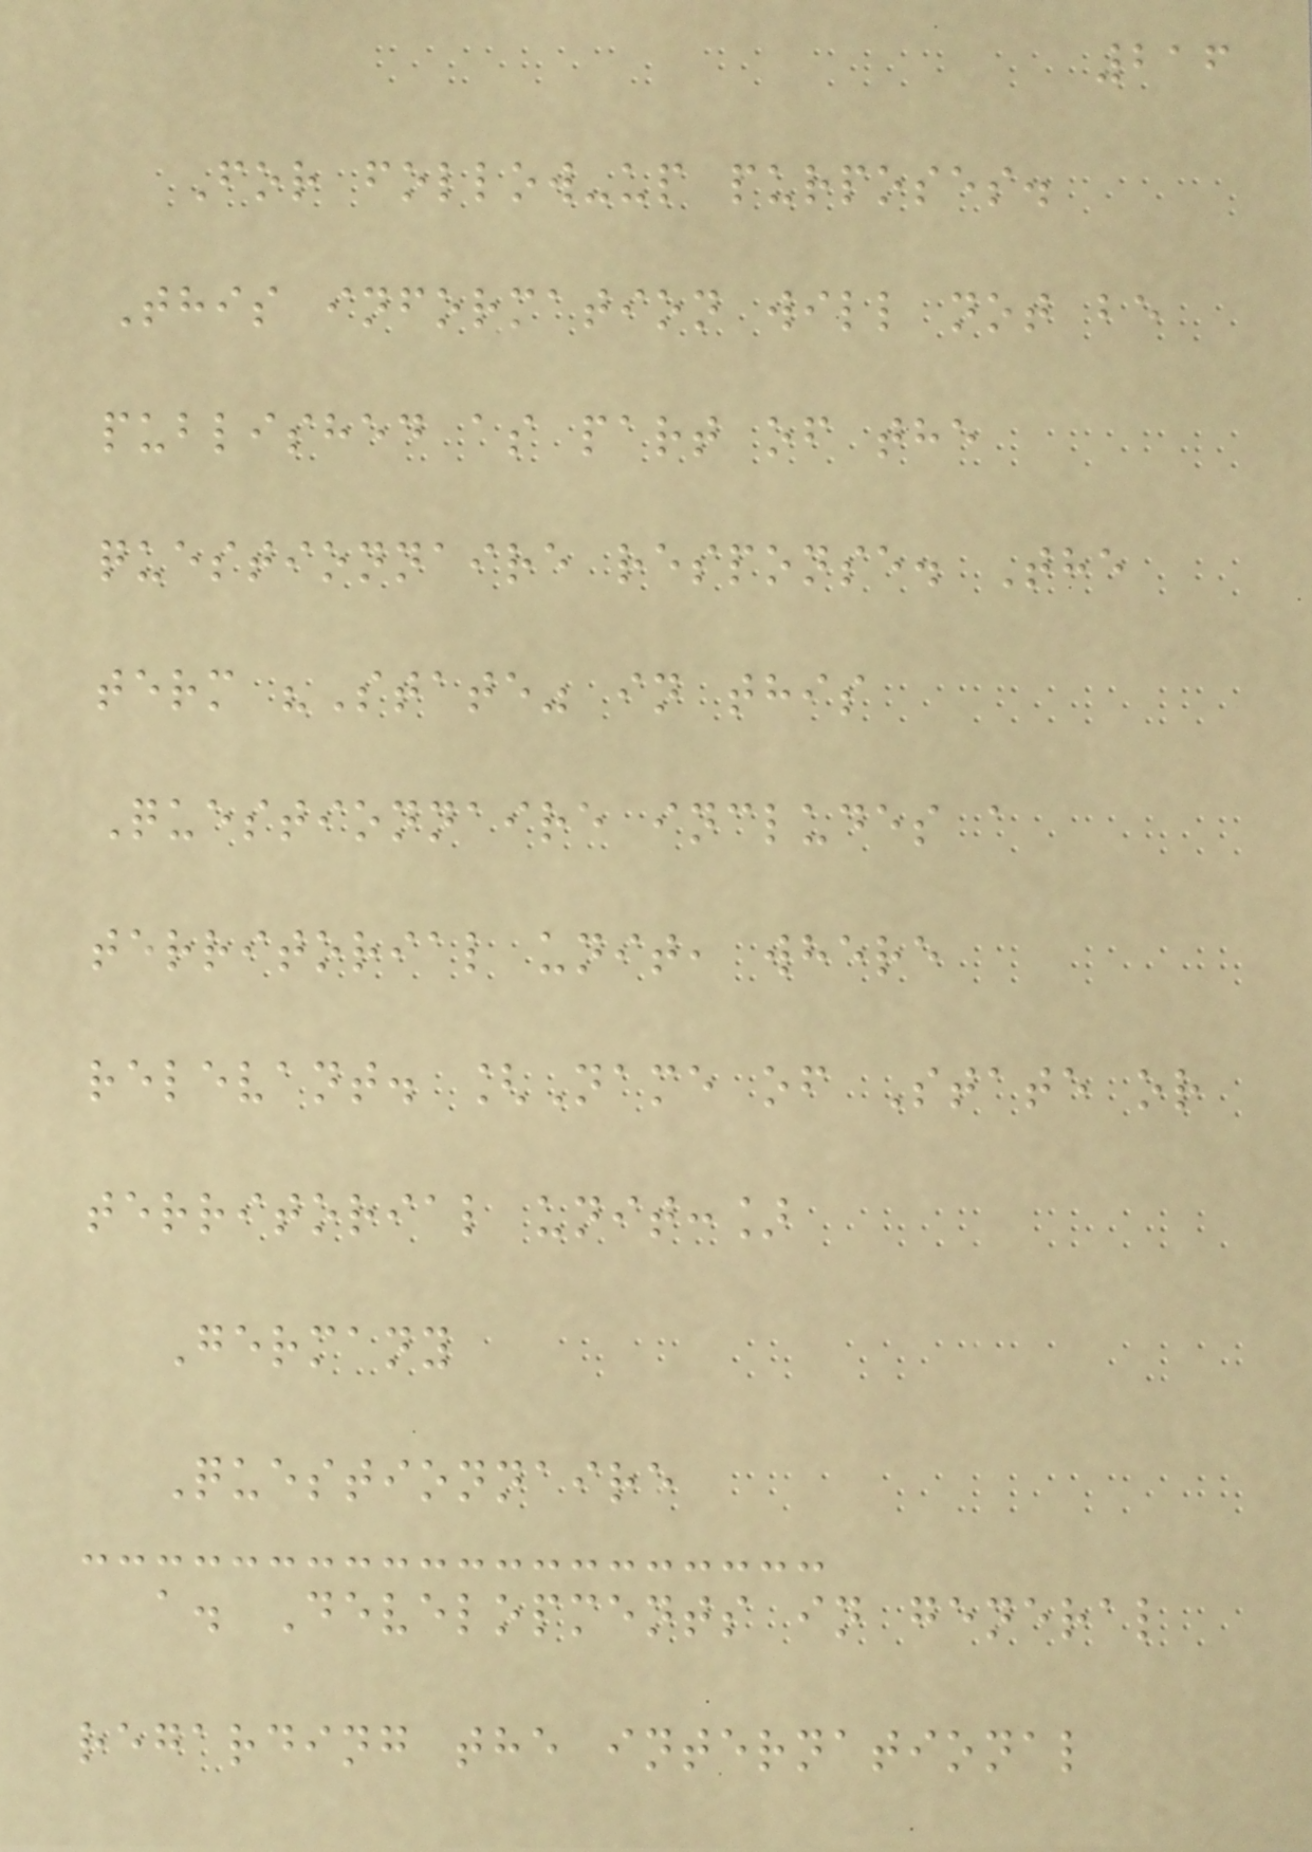216
For follow-up purposes.
This information will not be
published as part of the
questionnaire response. The
term "State" in this
Questionnaire includes a
territorial unit, where
relevant. [Name of State or
territorial unit:]
Germany
Questionnaire
a. Developments in general
regarding the international
